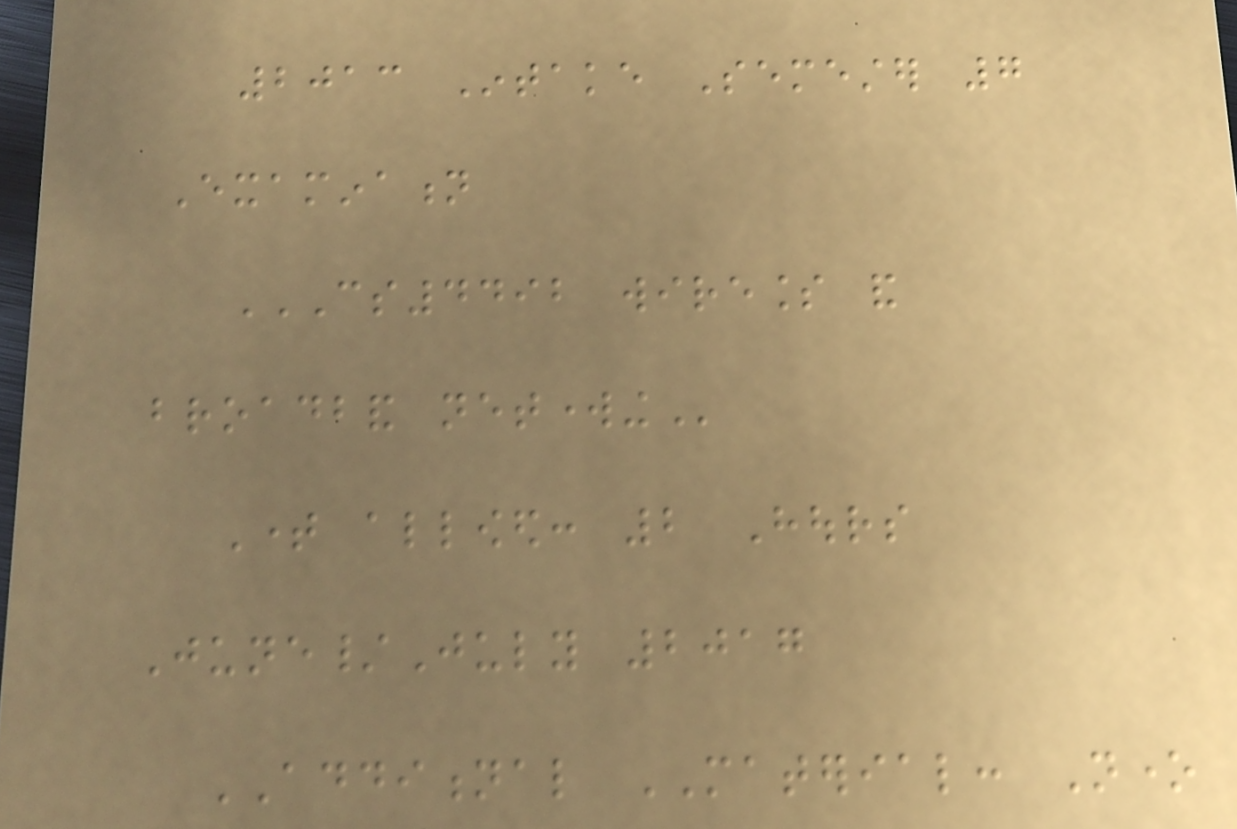2013 Intake Semester 7
Examination
CS4492 WIRELESS AND
BROADBAND NETWORKING
Time allowed: 2 Hours
June/July 2017
ADDITIONAL MATERIAL: None
